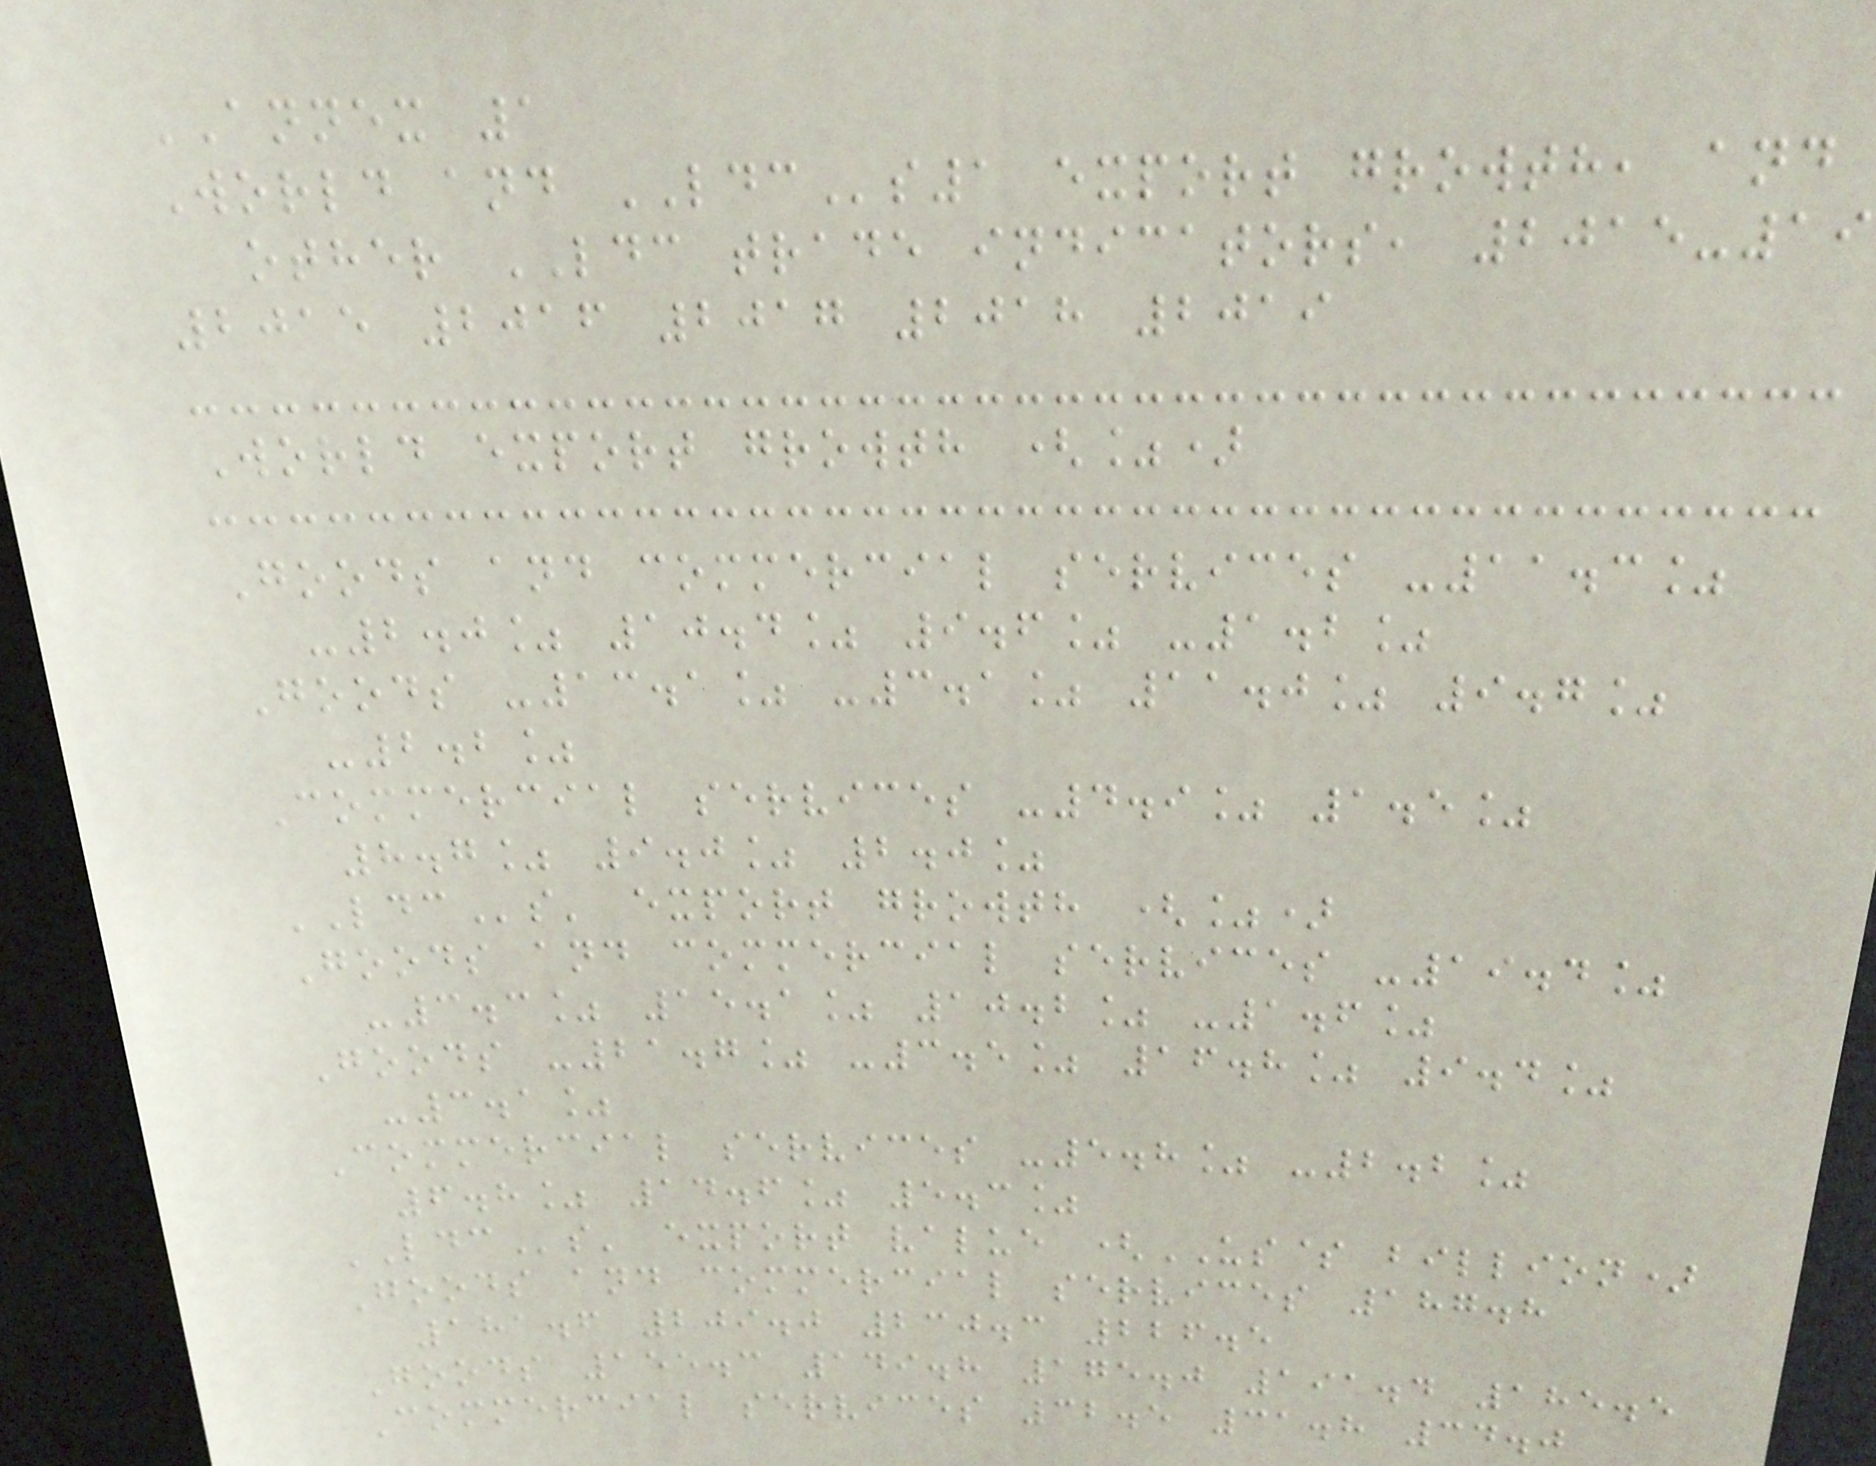ANNEX 1
World and LDCs1 export growth, and
other LDC trade indicators, 2015-19
2015 2016 2017 2018 2019
World export growth (%)
Goods and commercial services -11.3%
-2.0% 10.4% 9.6% -1.2%
Goods -13.1% -3.1% 11.0% 9.7%
-2.2%
Commercial services -4.9% 1.5%
8.7% 9.0% 2.0%
LDCs' export growth (%)
Goods and commercial services -19.4%
-3.3% 15.1% 10.2% -1.6%
Goods -21.7% -3.5% 16.8% 9.4%
-3.1%
Commercial services -5.8% -2.2%
6.8% 14.6% 5.3%
LDCs' export value (US$ billion)
Goods and commercial services 187.8
181.6 209.0 230.3 226.5
Goods 155.3 149.8 175.0 191.4 185.5
Commercial services 32.5 31.8 34.0
